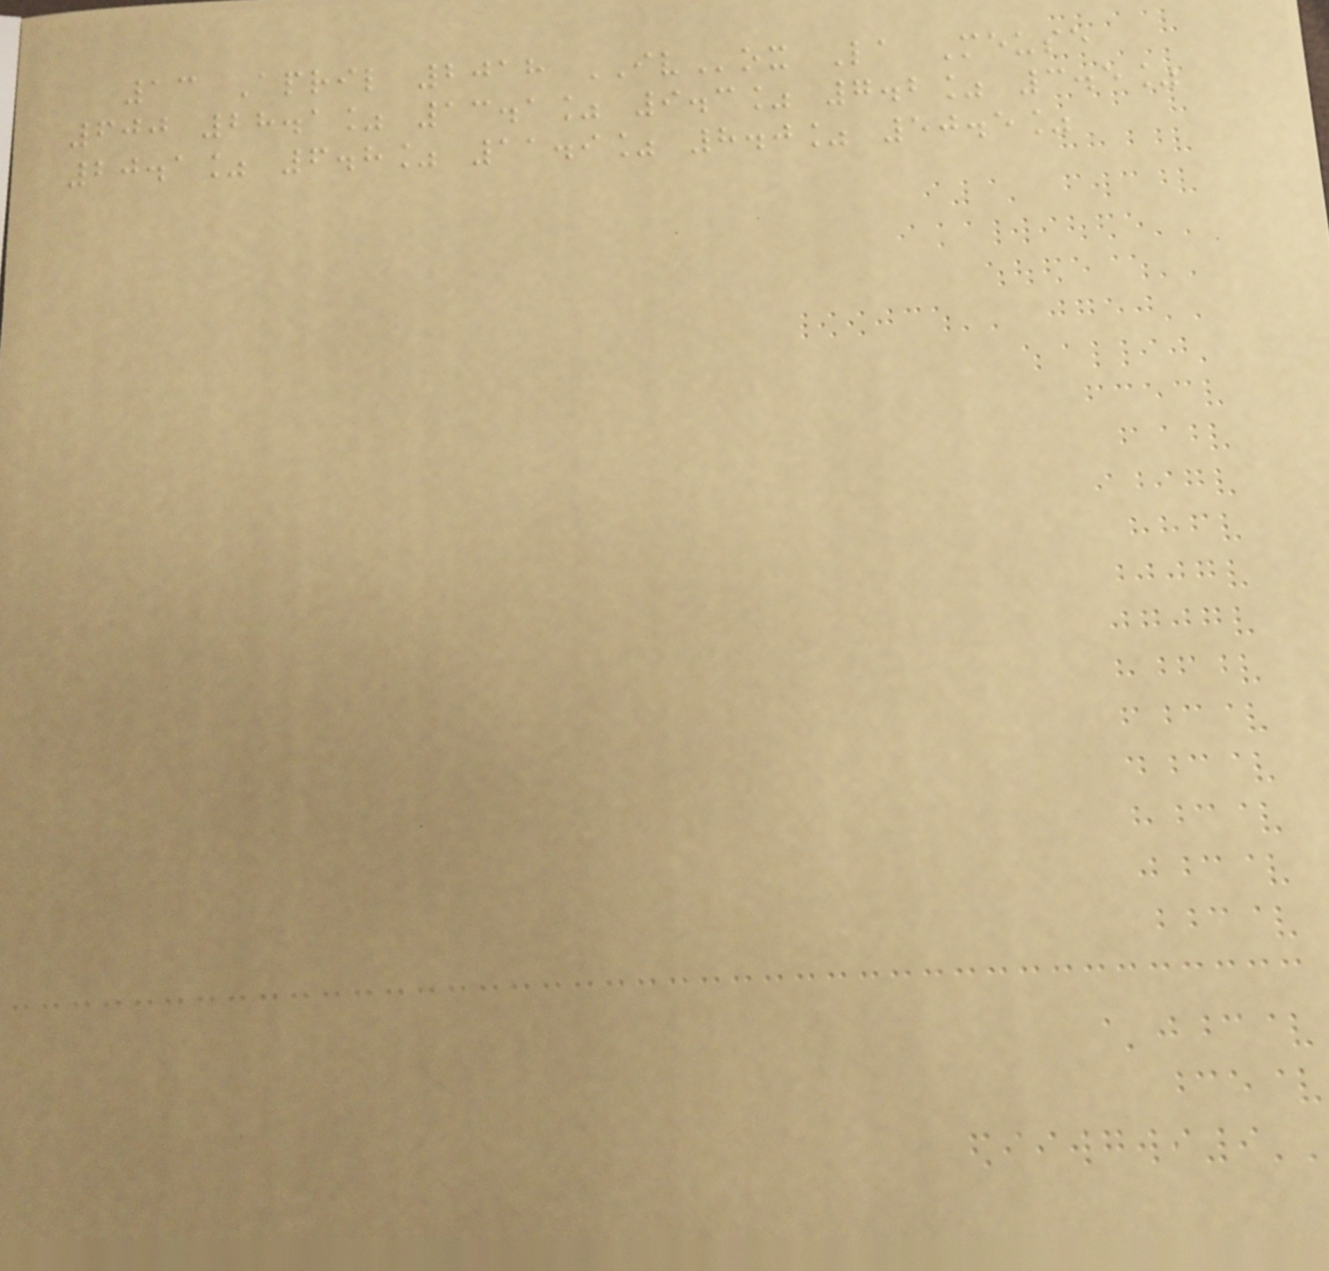13 April 2018 IVox La Meuse
600 28.1% 13.1% 9.3% 7.2% 3.5%
20.1% 6.8% 11.9% 8.0% 50.5%
